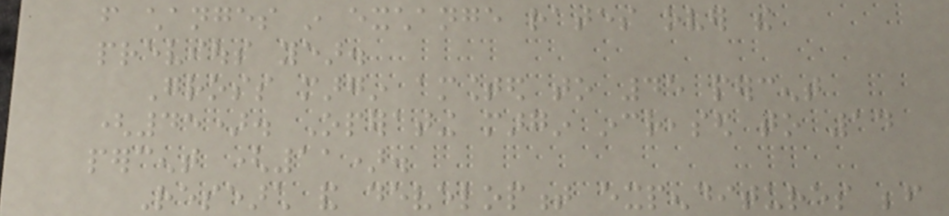from changes in exchange rates over the
previous year.
Gross margin amounted to 45 percent
(45). Operating margin increased to 14
percent (11).
Research and development expenditures before
